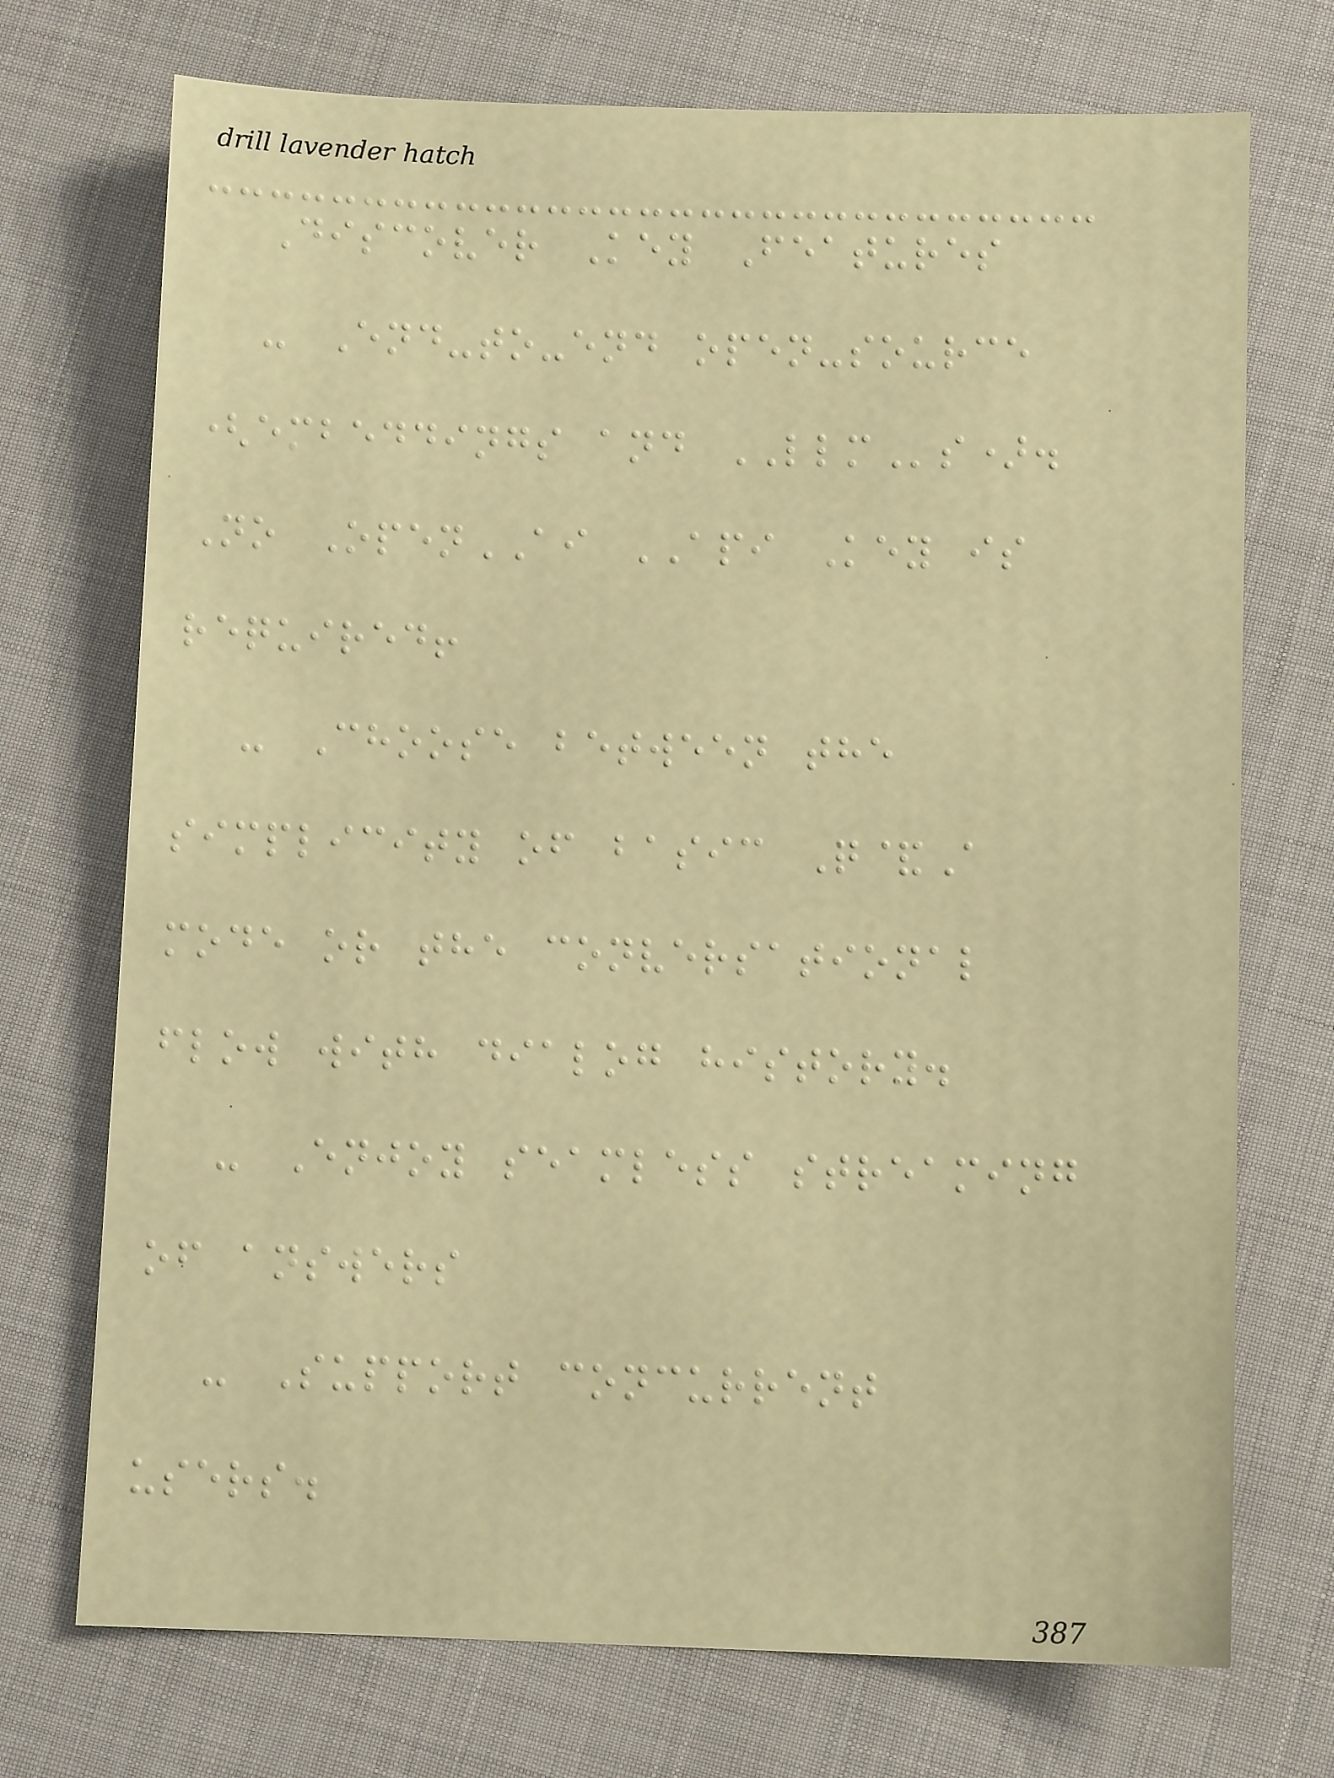Discover Key Features
- End-to-end open-source
(embeddings and LLMs).
No OpenAI API Key is
required!
- Choose between the
simplicity of basic Q&A
mode or the conversational
flow with dialog history.
- Enjoy seamless streaming
of answers
- Support concurrent
users.
